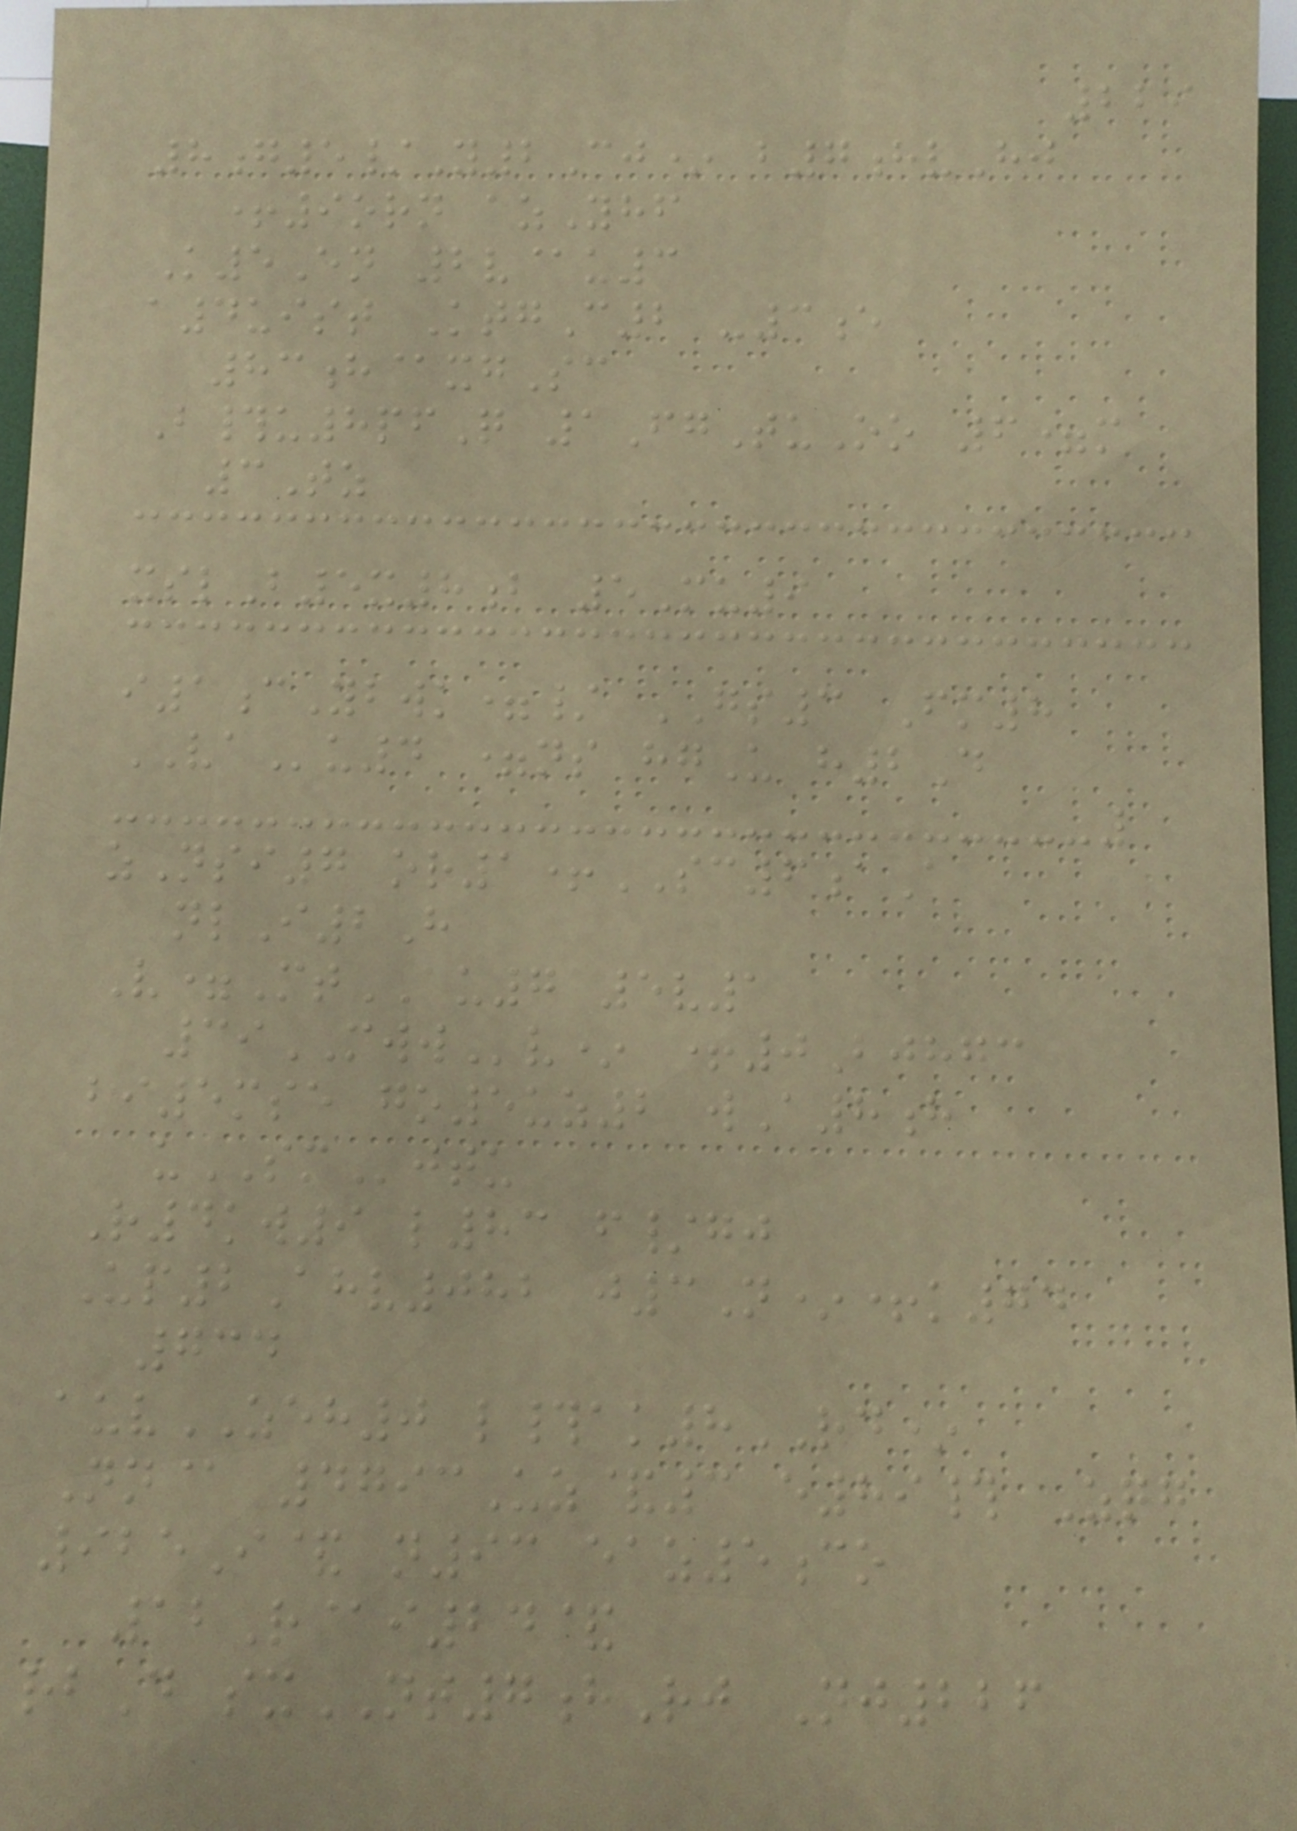229
8g5/Y2Cj* b7hvHj
+9orn azYhf
K5En 2v@u3
a4uist KtgC2 -3e
83h@xgSc
B#u8pfQ 1FgTuOo 6=m
3Tz
xslB5x8b 5Mu9
i1cYbwk=/ GS3 Fm8
VAu4 =ns hgU h2D
zNsi7 or1+SC6aA
nlI2H
V=MtAU7 5v1
39MWWv* +0Bjhgc
bi5mse go5uz2 wA8h
uSMjtu
R4kw9 l83 f/gj
Up2Ahv082 j3N*+k74
734
auvZEH0 l#ak8RD*
Nn@ 4793Uz&3 e89# Zqg
925I& n93 eaz5co
12R@i24&
rbD sxNT7hRj Nj226
